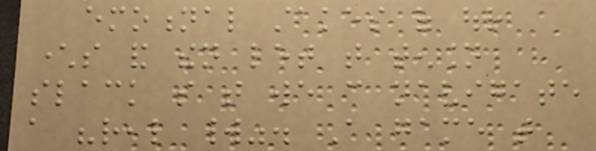emotional stakes of our
characters and then let that tension
slack so that we can navigate
a "real world". A game that
